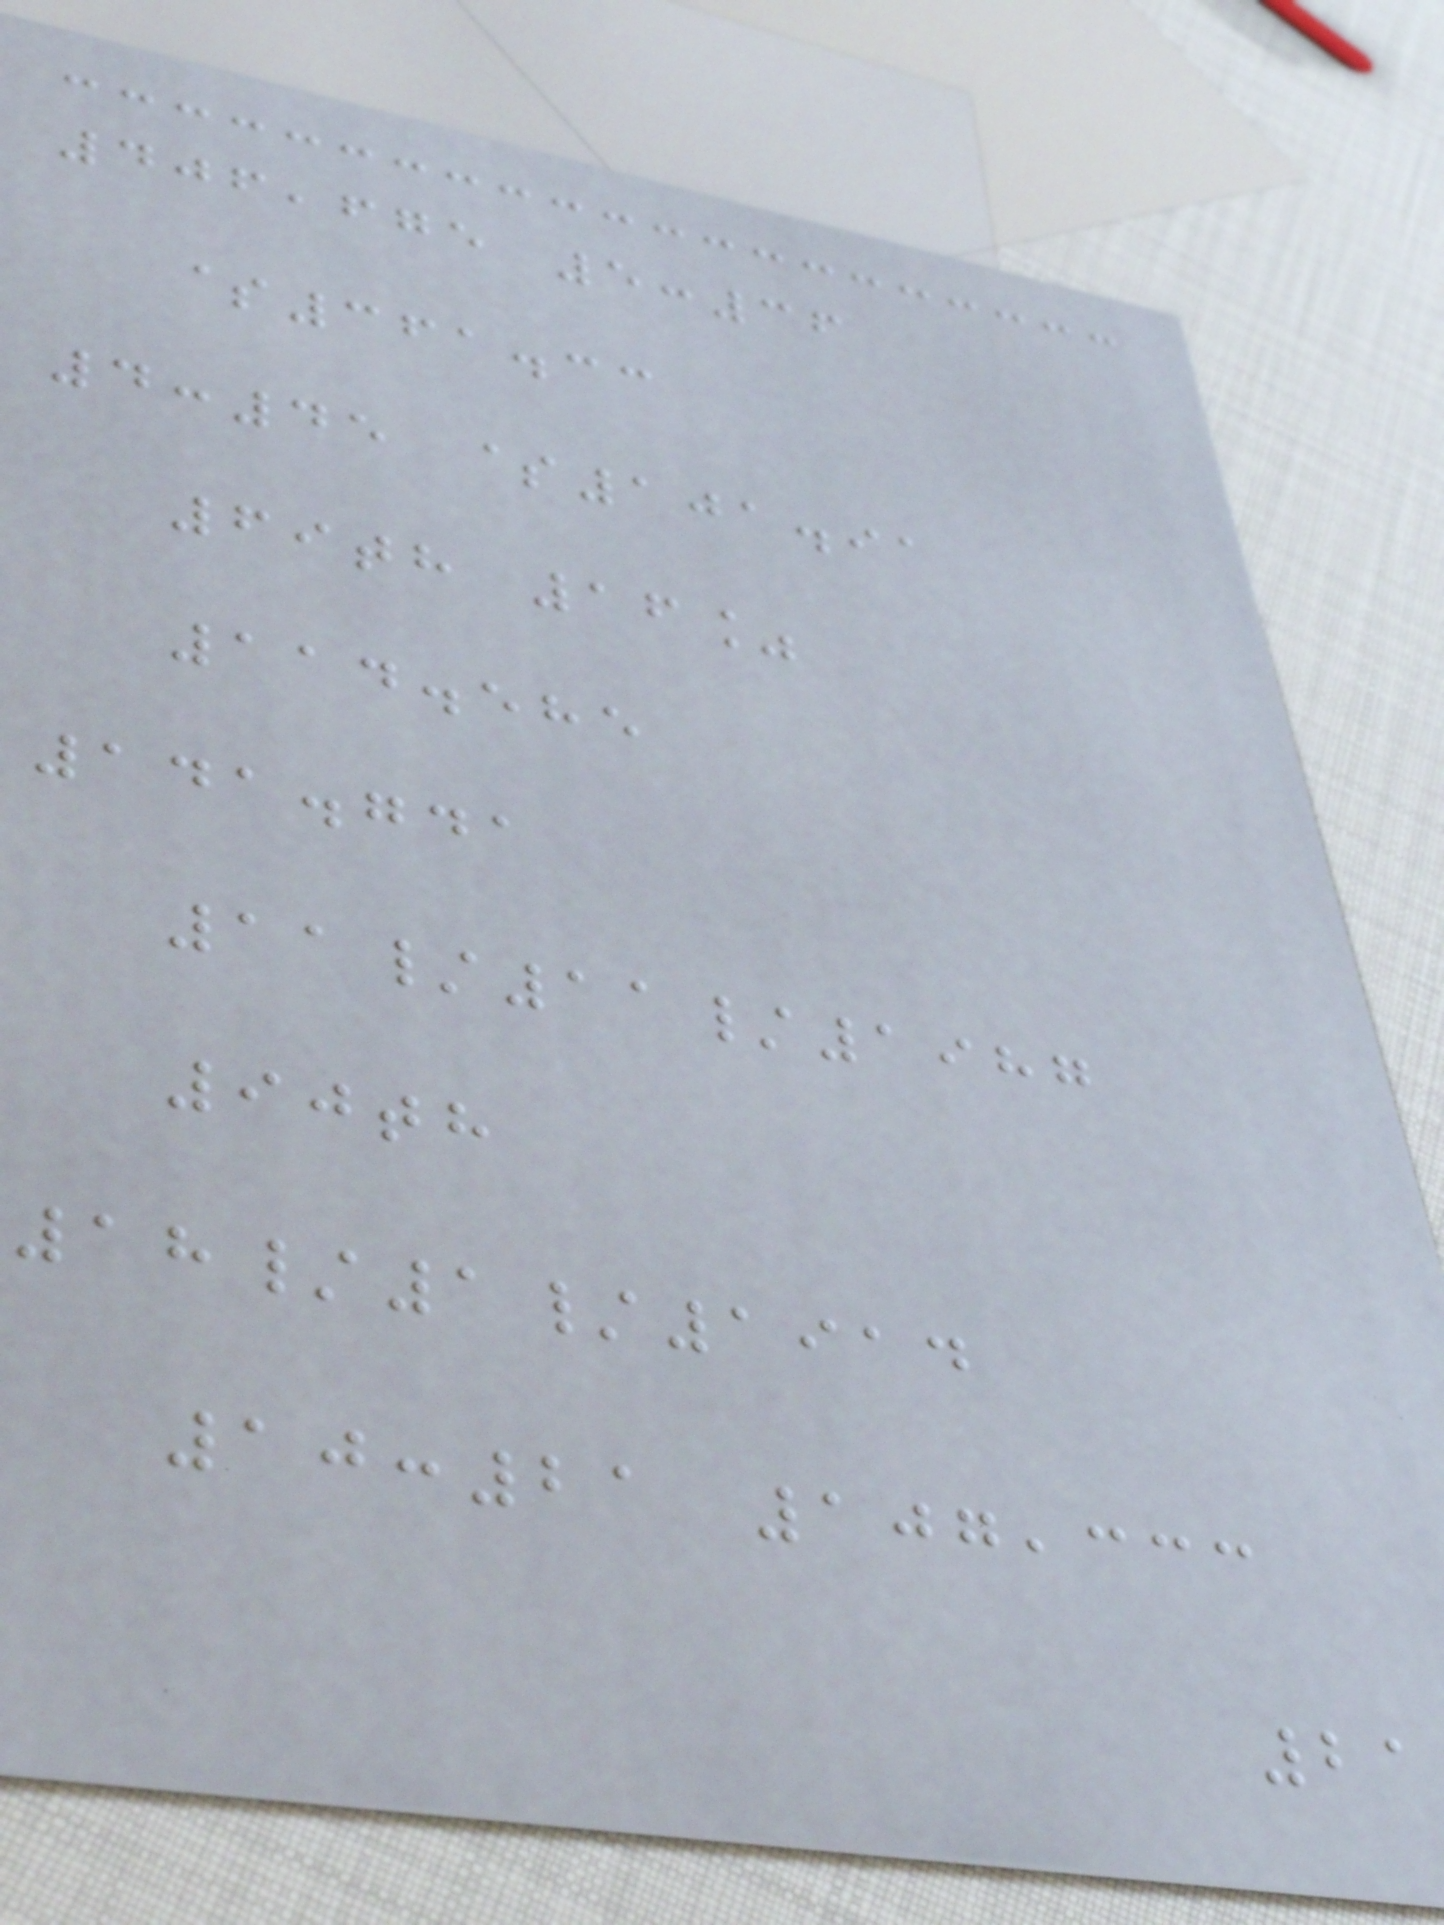406,675 5:36
$361.33
4:45 $101.91
69th 16%
114.585
141.741
11/11/1987
90th
18/1/1914
10:21 107,333
